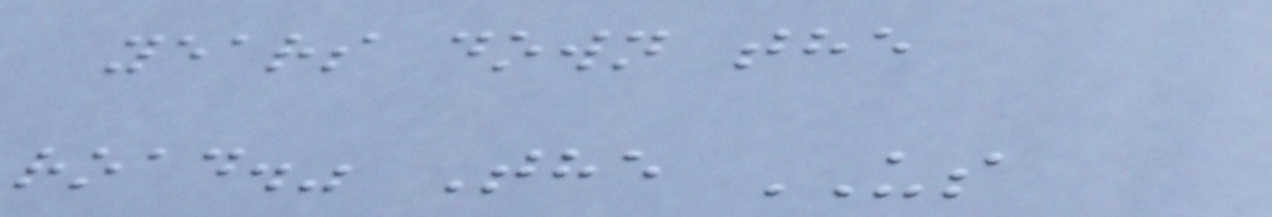years down the
road." The US
